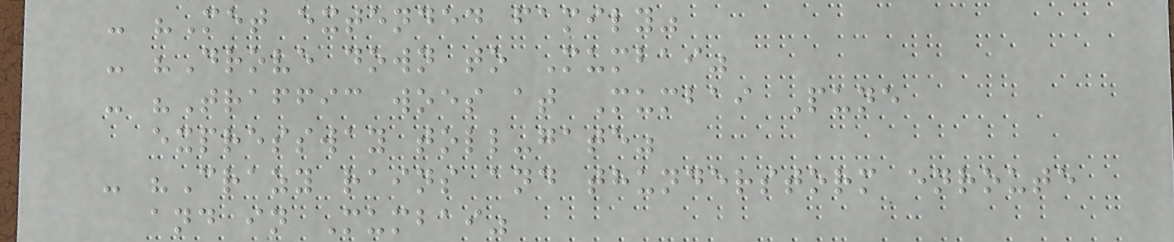- "Met extended family"
- "Drove down to Mumbai"
- "Traffic woes at Mumbai Pune
expressway toll-gate"
- "Crazy rains and thunderstorm enroute
and in Mumbai"
